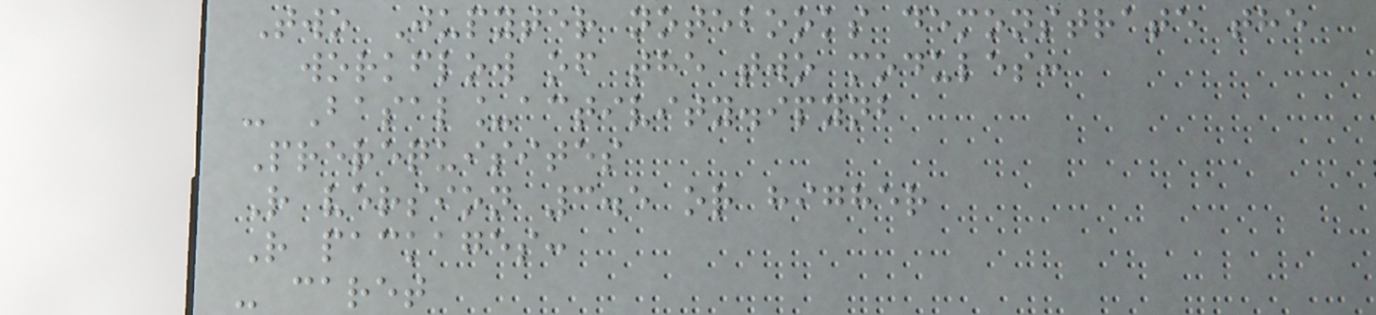Two Jupyter notebooks demonstrate the
workflow of the two modules:
- Basal_activity.ipynb
Prerequisites
R version 3.5 or higher
R packages:
- caret
